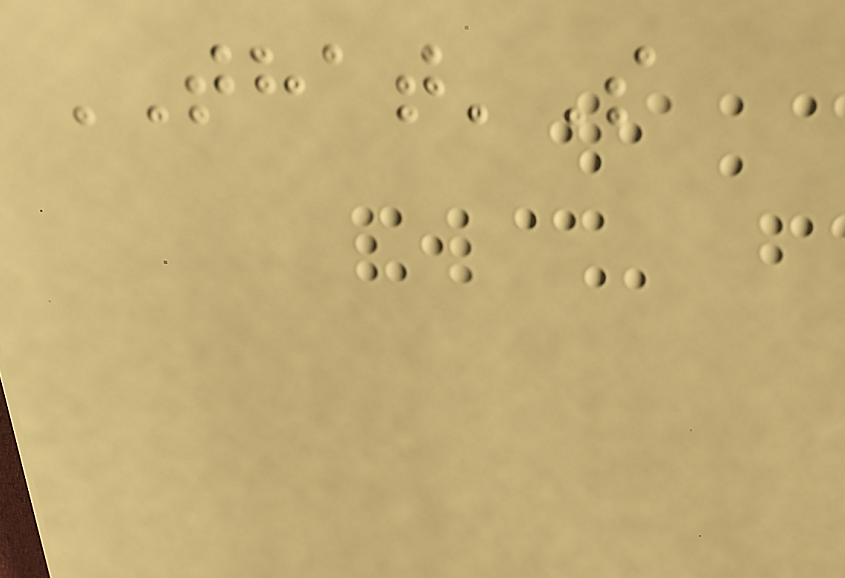THAT'S
